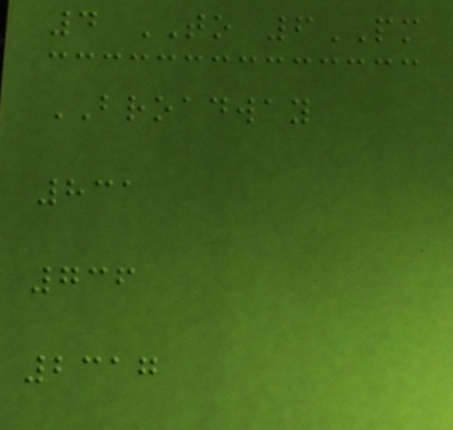4 TO 6PM
BROADWAY
831
736
2317
